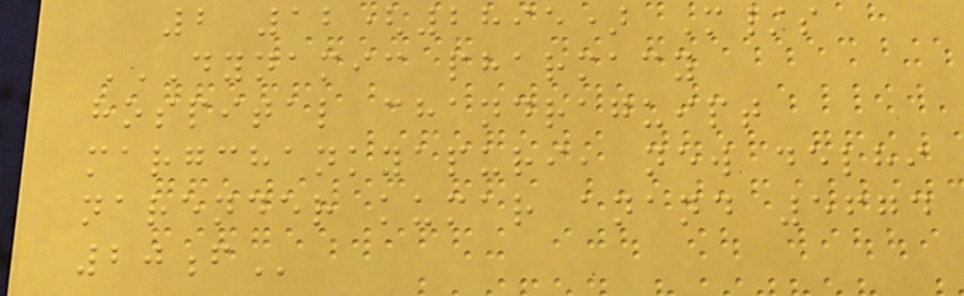2 12(2895) M/s
DYNAMIC PHARMACY
HOSPITAL CHANDRAGUIPT
MARGCHANKYAPURI, NEW DELHI
NARENDER KUMAR ANAND 5674
20F
